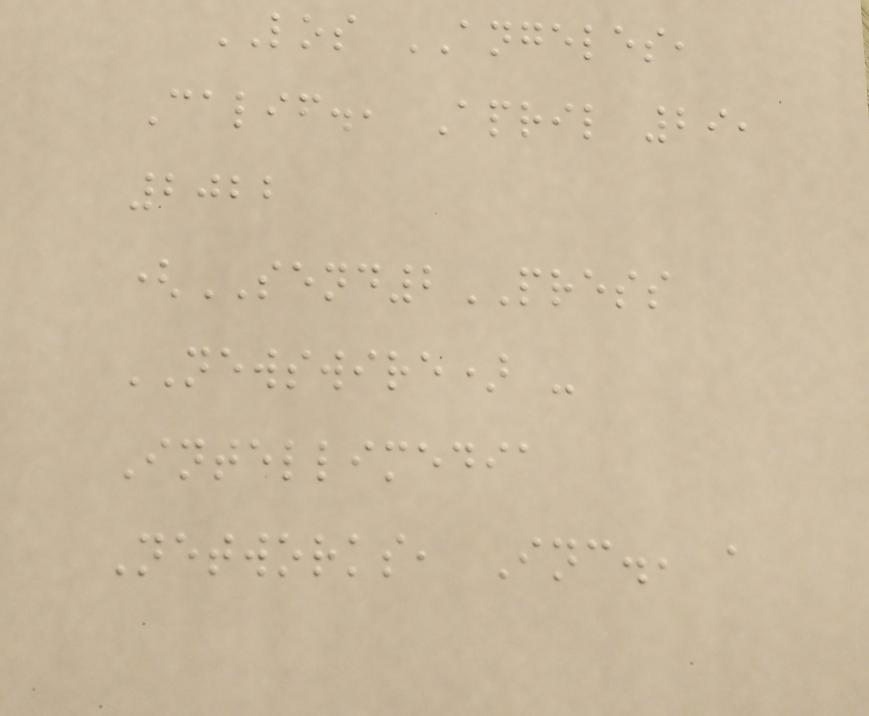LOS ANGELES,
Calif., April 29,
2022
(SEND2PRESS
NEWSWIRE) -
Intellimedia
Networks, Inc., a
